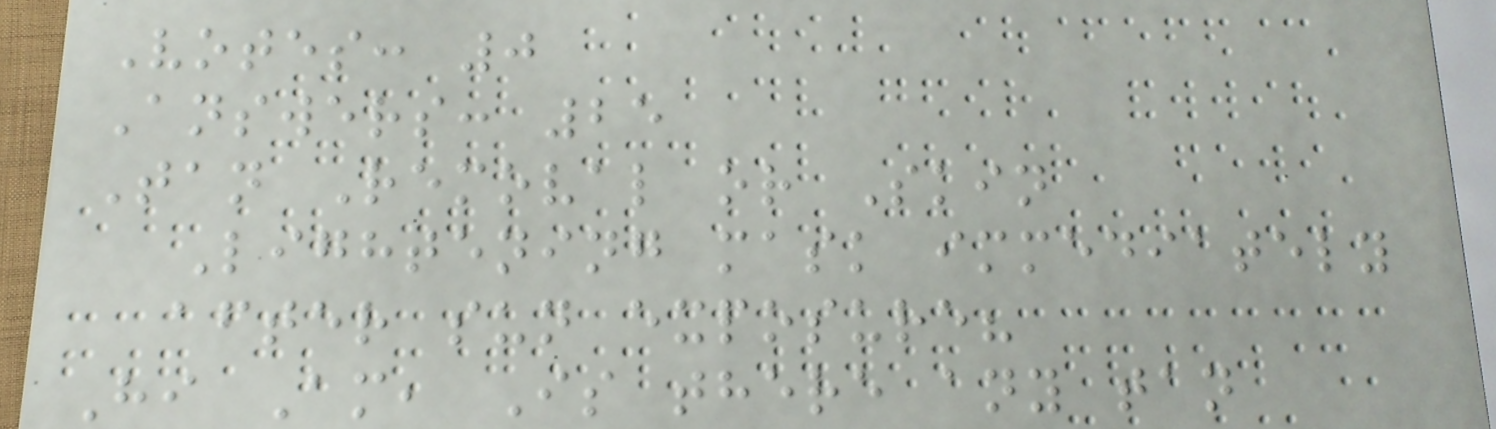Votes: 0
Answers: 25
Tan Removal or Skin
Lightening mask immediately
after sun exposure?
Hi Am, Is there any tan
